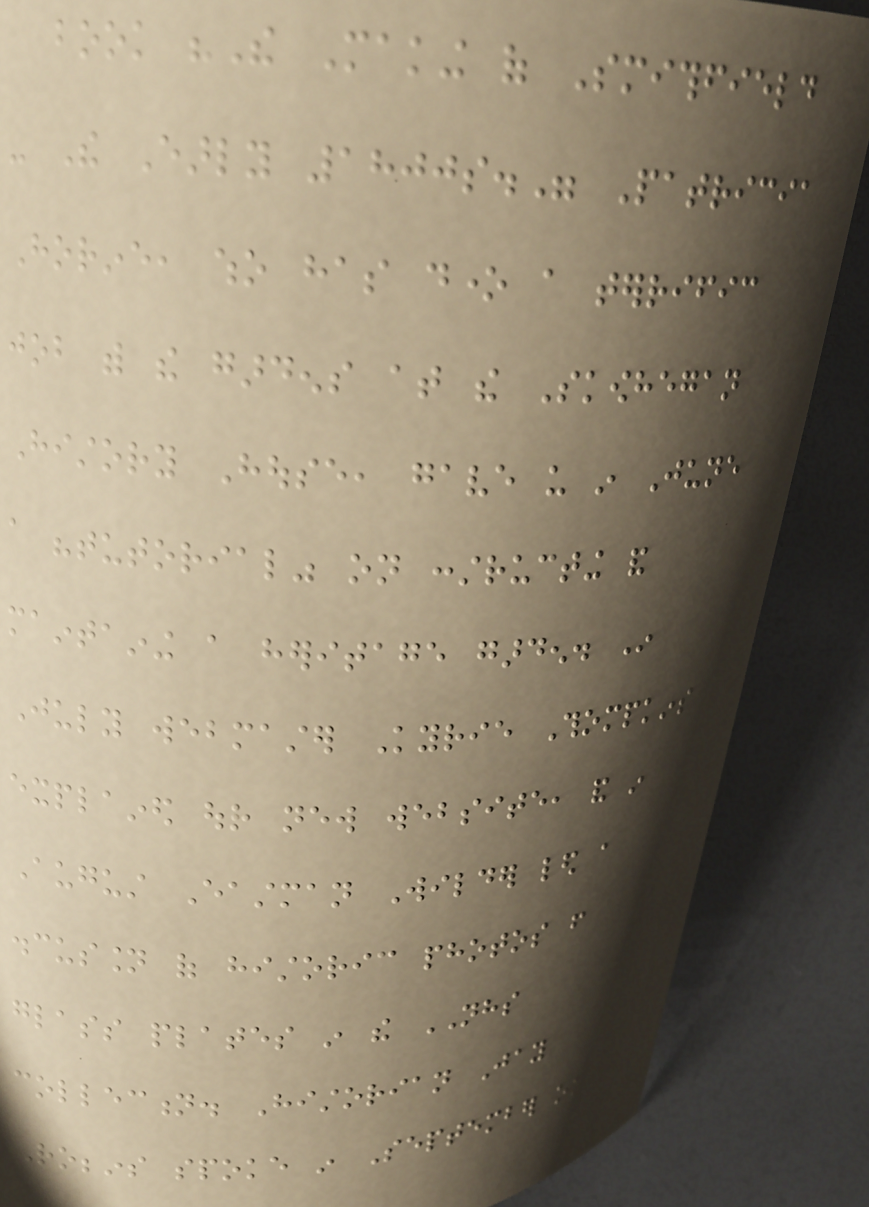book "The Making of Smithfield
- The Early 1800s." Patricia
Horine, who has done a terrific
job with the gardens at the Skowhegan
History House, gave us in June
a "tutorial" on constructing and
maintaining a heritage garden. In
July webmaster Kyrie Thompkins
explained our new website, and in
August Eastman Wilder led a
discussion of historic photos from
glass plates in the NHS
collection. Historian Jay
Robbins spoke in September on
